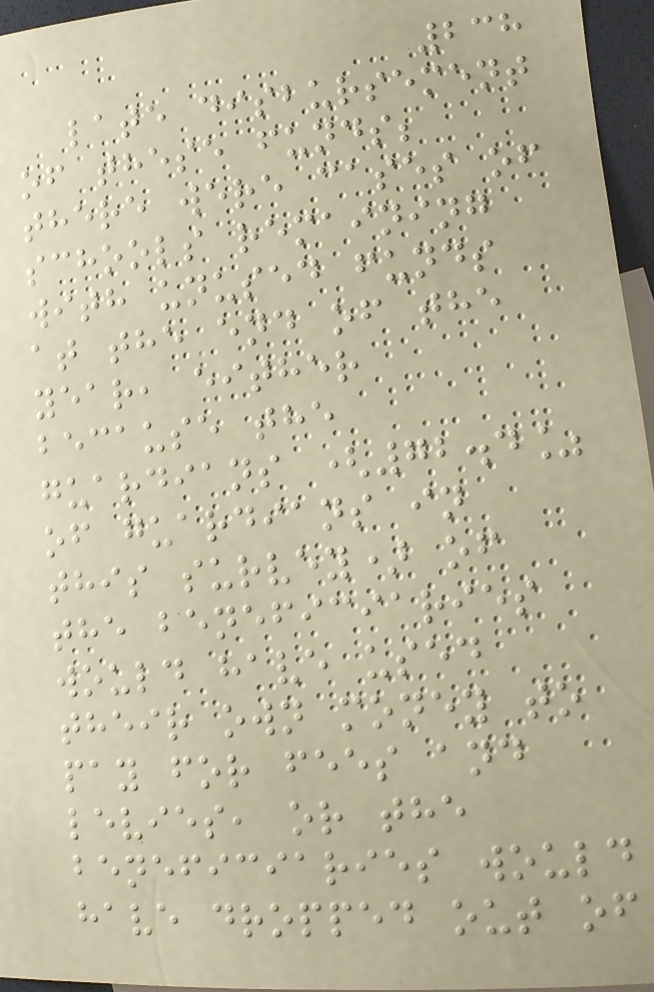238
late disbursement
of these funds;
there were cases of
schools remaining
with unused funds
at the end of the
year, either
because the
guardians (72.4%
of guardians in
this survey) of
the beneficiaries
would have used
their own money to
pay for fees and
levies, or the
beneficiaries would
have dropped out of
